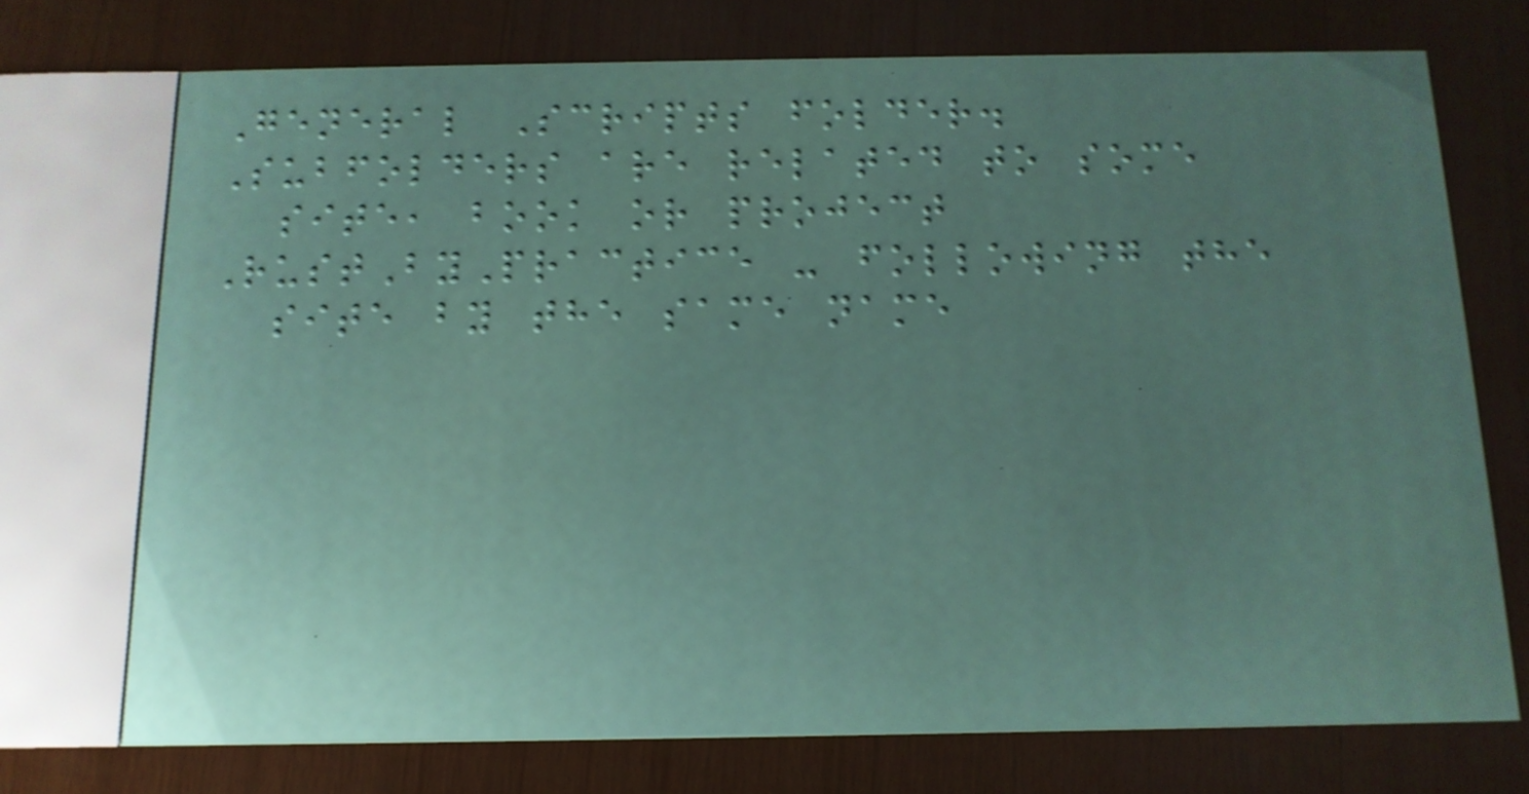General Scripts folder.
Subfolders are related to some
site, book or project
RustByPractice - following the
site by the same name
